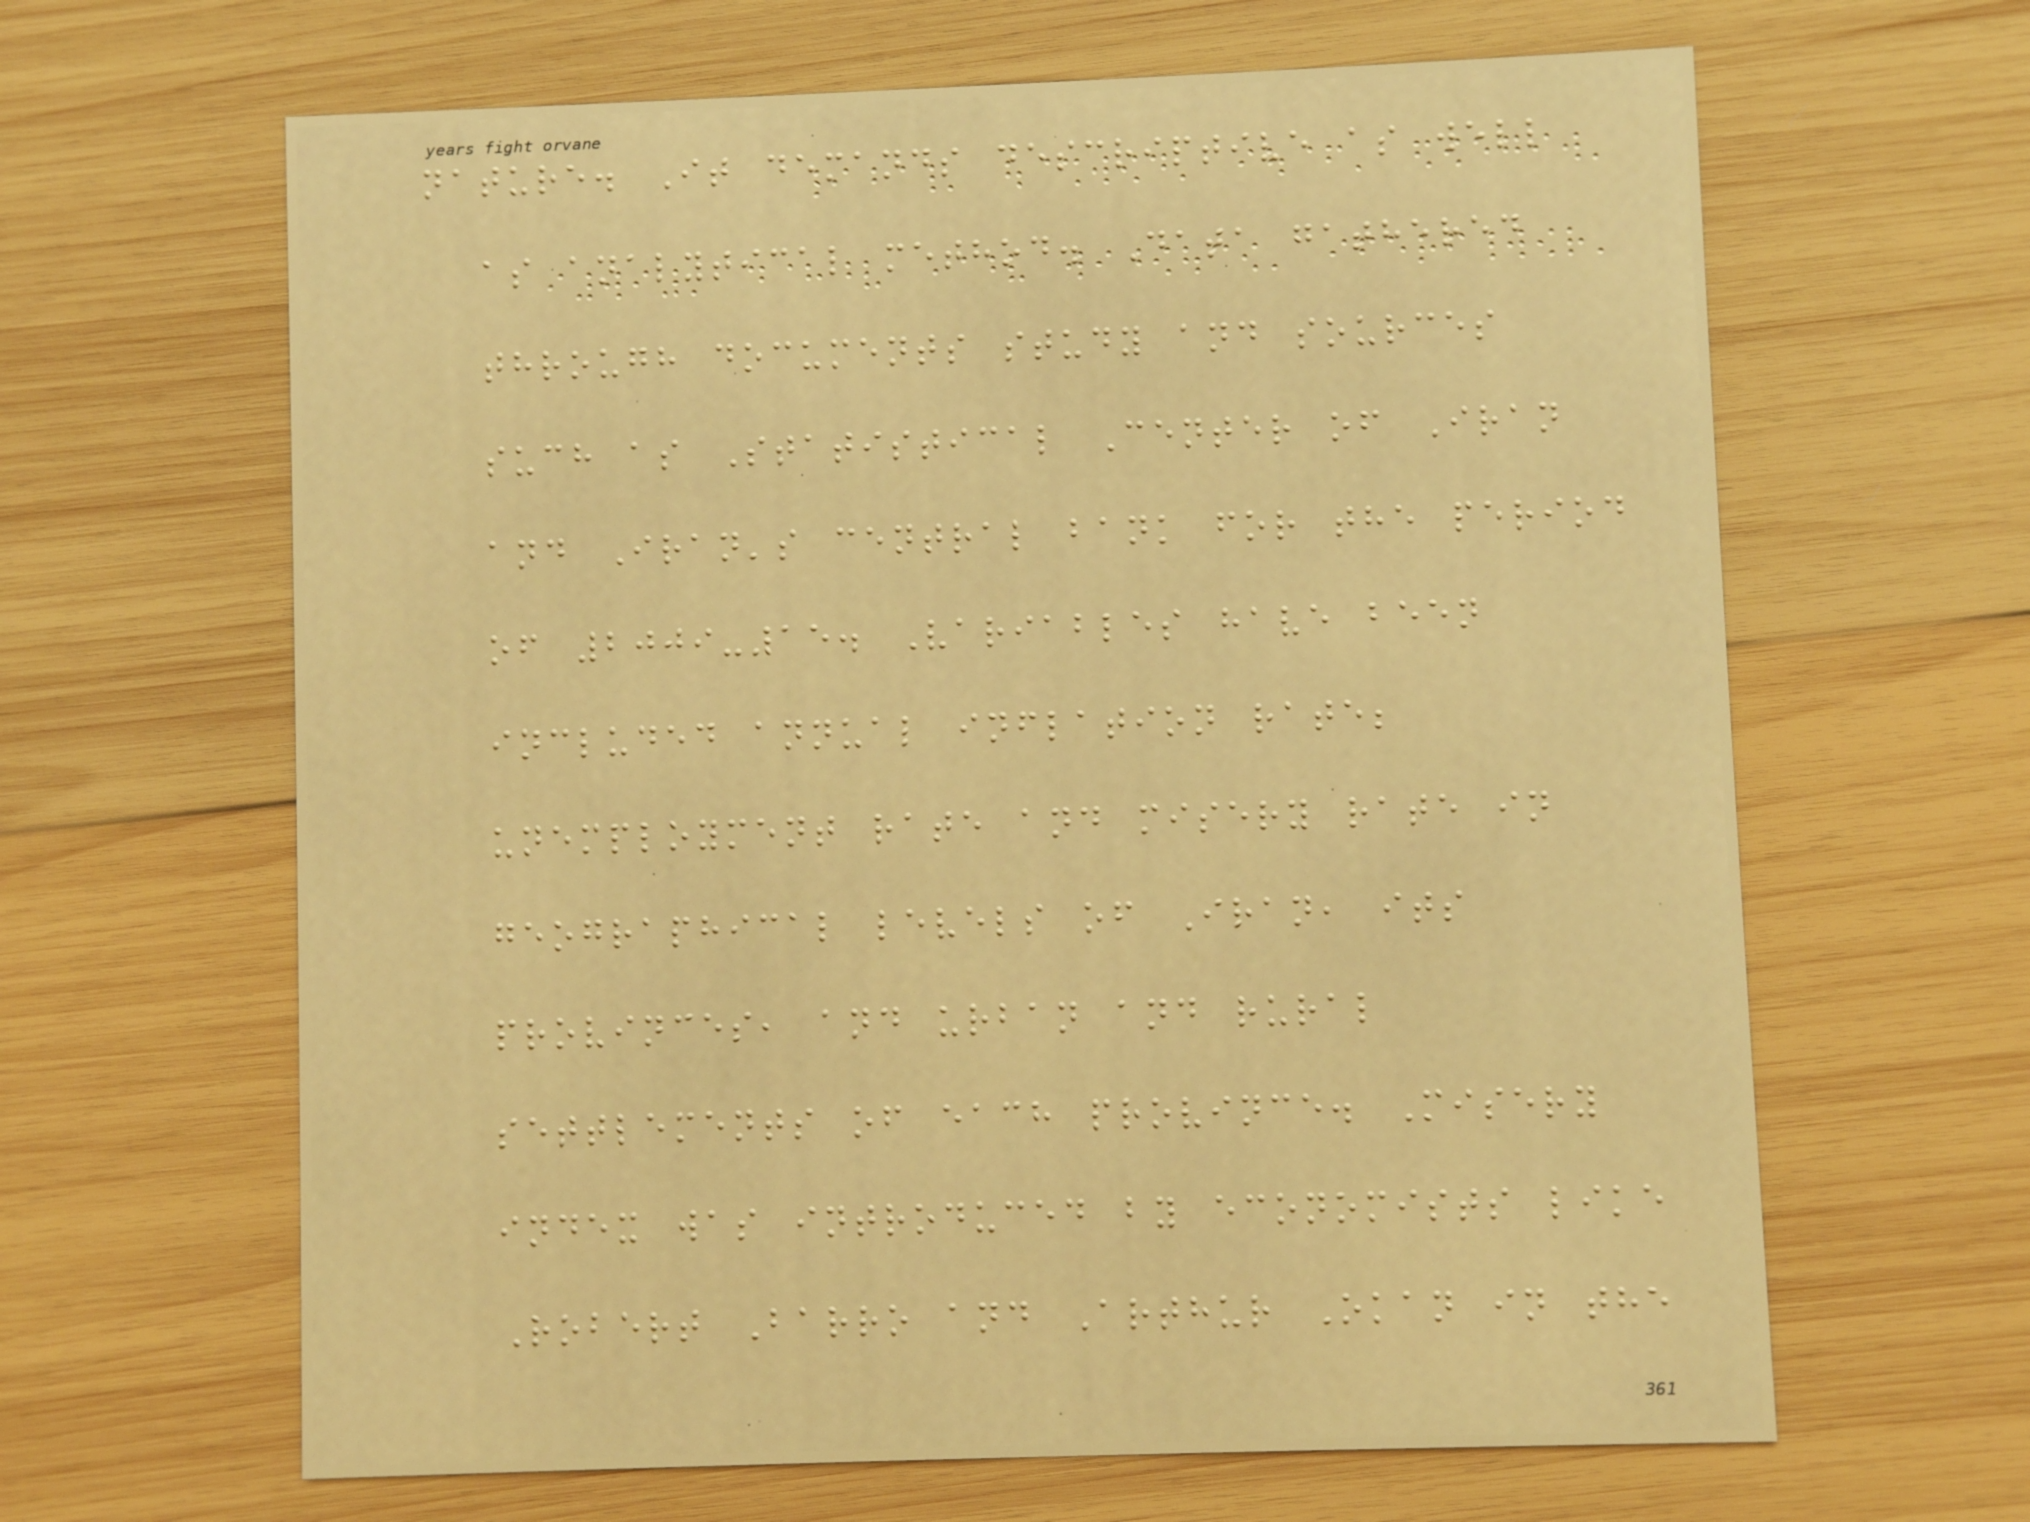nature. It demands descriptive as well
as analytical method. Data gathered
through documents study and sources
such as Statistical Center of Iran
and Iran's central bank for the period
of 2009-15. Variables have been
included annual inflation rate;
unemployment rate and misery rate in
geographical levels of Iran, its
provinces, and urban and rural
settlements of each province. Misery
index was introduced by economists like
Robert Barro and Arthur Okan in the
